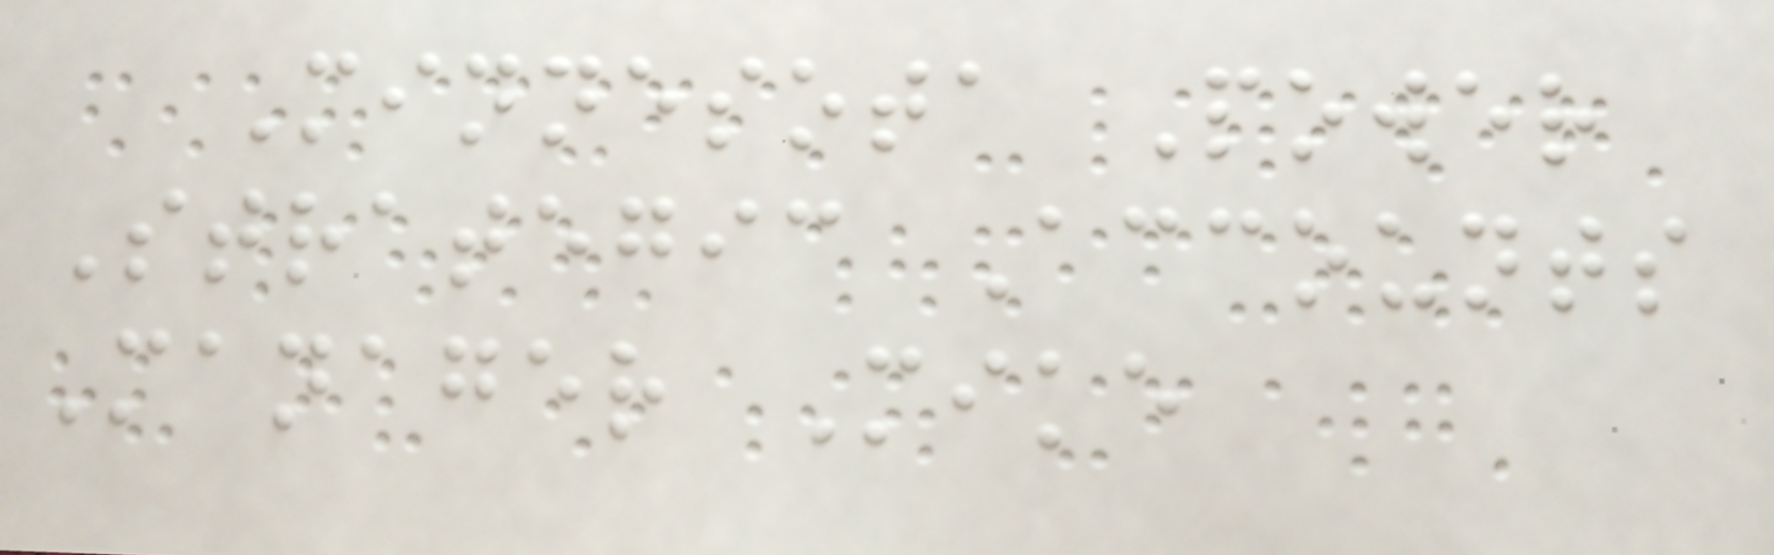Minnesota Power
Strategic Accounts
Manager Mike
